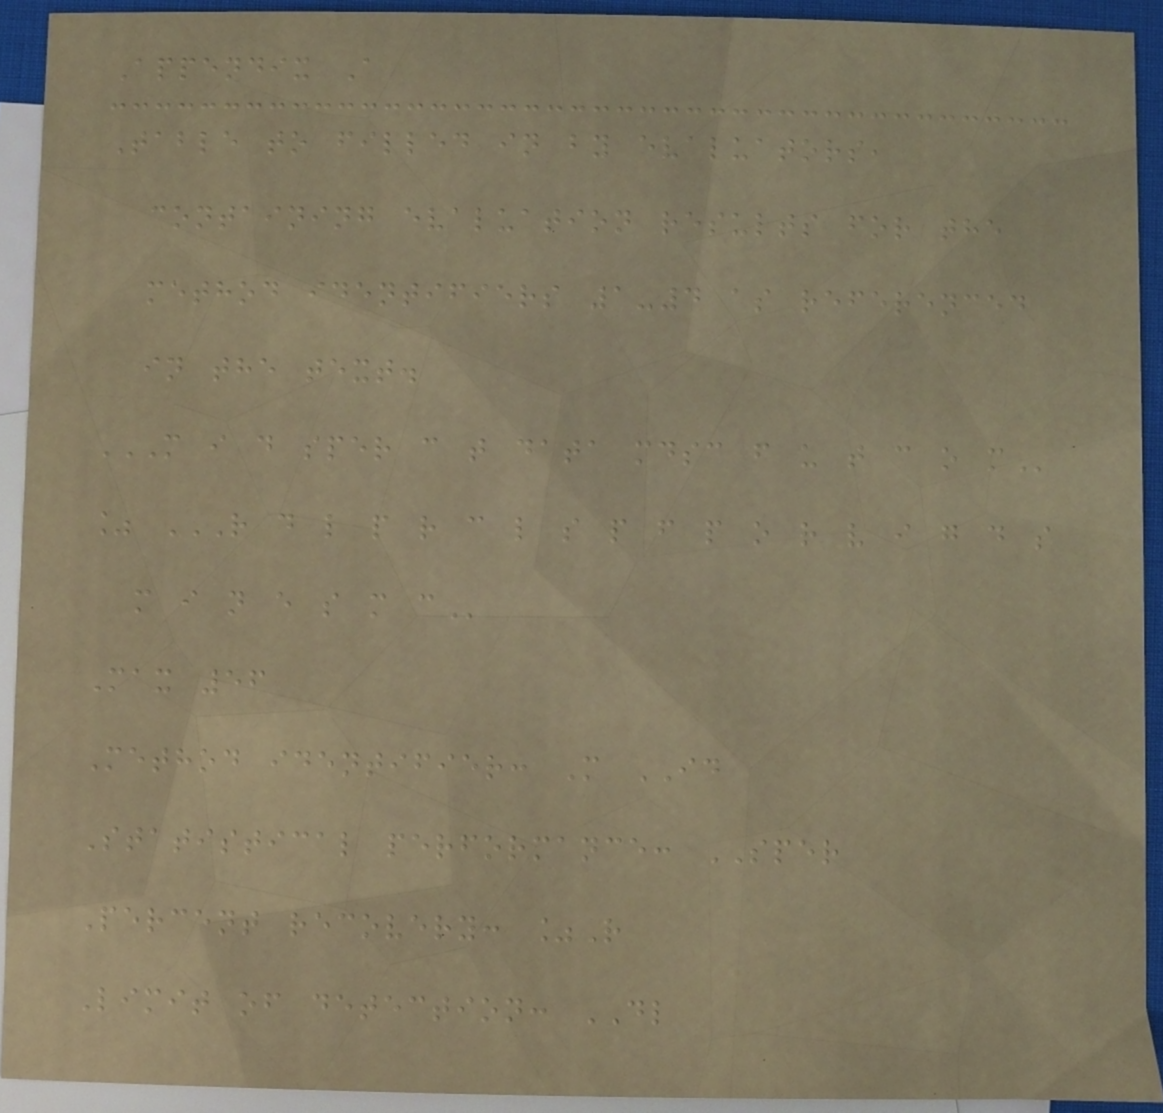Appendix A
Table to filled in by evaluators,
containing evaluation results for the
method identifiers 1-4 as referenced
in the text.
M I D SPER C T DATA MDSC F U T C O M
% R D L P R C L S P F P O R V I G D S
M I N E S M C
Max 56
Method identifier: M ID
Statistical performance: SPER
Percent recovery: %R
Limit of detection: DL
